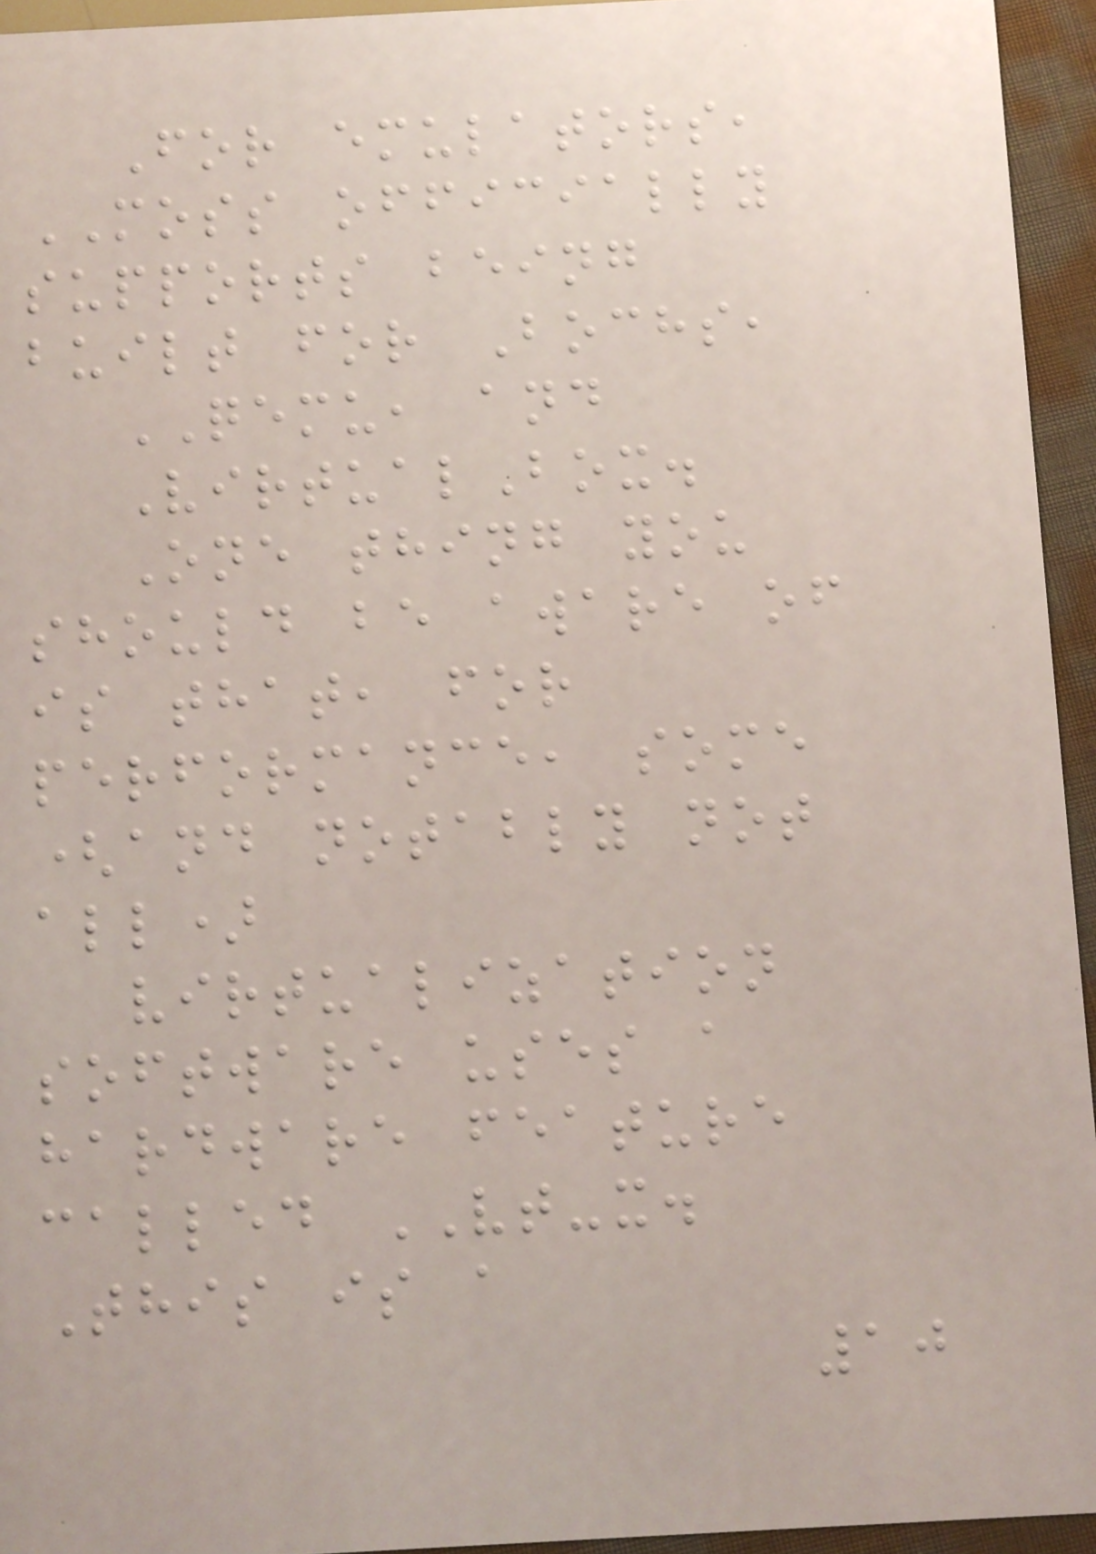For emulators,
MOSS officially
supports being
built for Bochs,
QEMU, and
VirtualBox.
One thing you
should be aware of
is that, for
performance, some
(and notably not
all)
virtualization
software uses a
hardware feature
called VT-x.
This is a
10
